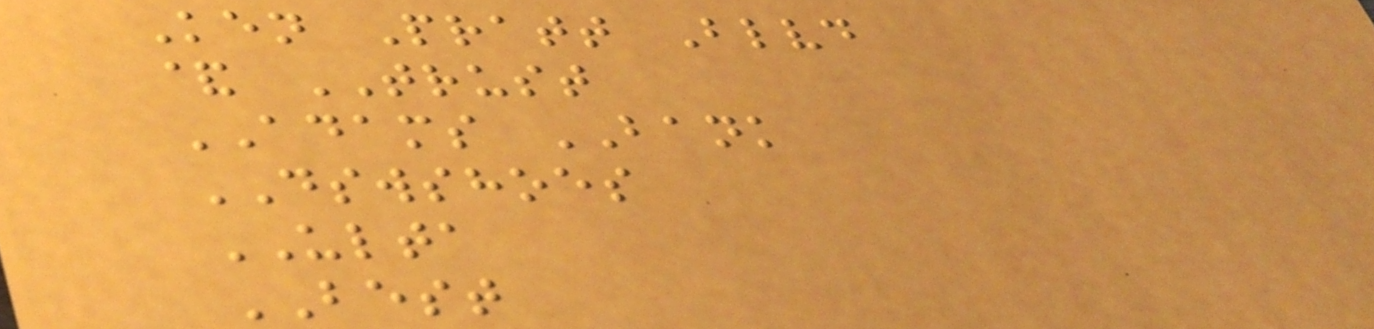Ken Pratt Blvd
& TRUST
ADAMS BANK
DSWSHOES
ULTA
BEST
